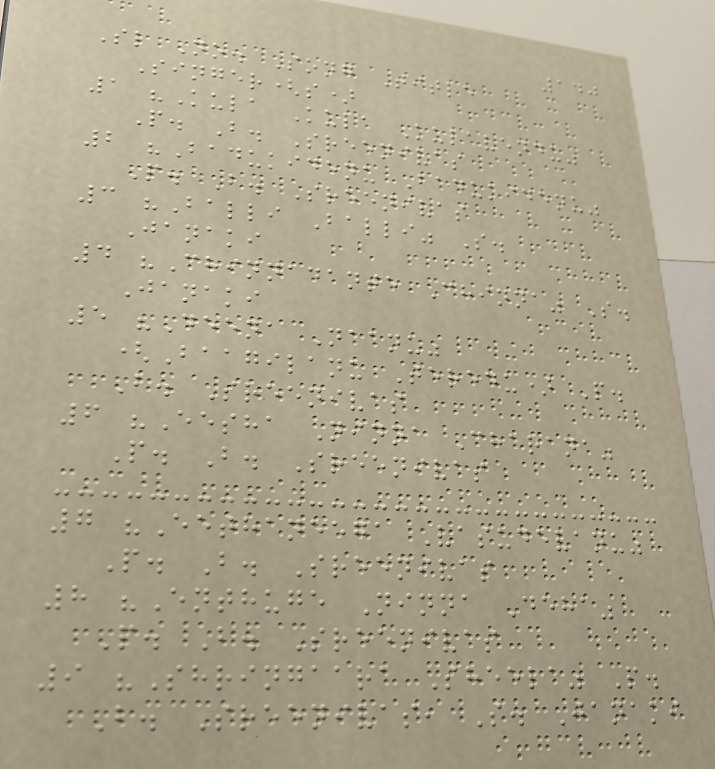140
Sl No. Song Title
Singer(s)
1 "Kula Kula Kulavendu"
P. B. Sreenivas
2 "Badukidenu Badukidenu"
P. B. Sreenivas
3 "Balli Balli" S.
Janaki
4 "Chinnadante Chinna" S.
Janaki
5 "Deena Naanu"
(Baagilanu Teredu) P.
B. Sreenivas
6 "Eesha Ninna Charana"
P. B. Sreenivas
7 "Eethaneega Vasudevanu"
P. B. Sreenivas
8 "Enthuge Ninna Deha"
P. B. Sreenivas
9 "Shringaara Sheela" P.
B. Sreenivas, S. Janaki
